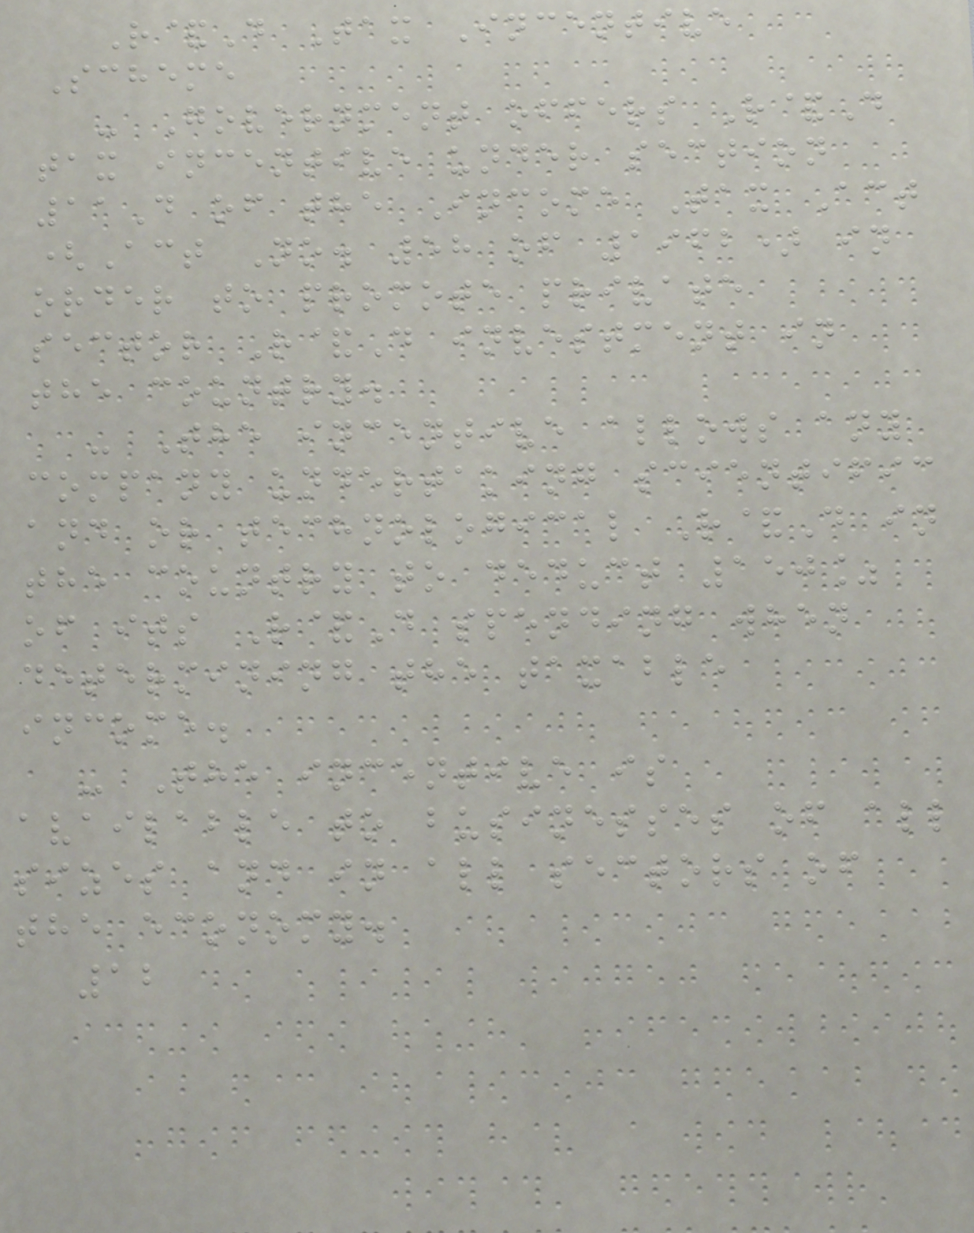R&D Tax Incentive
Scheme
- Government offers R&D
tax incentive under section
11D of the Income Tax Act
(Act No. 58 of 1962) in
order to promote private
sector R&D investment in
the country.
- The incentive allows any
company undertaking scientific
and or technological R&D in
the country to deduct 150%
of its R&D spending when
determining the taxable
income.
- The incentive is
available to businesses of all
sizes and in all sectors of
the economy.
12
